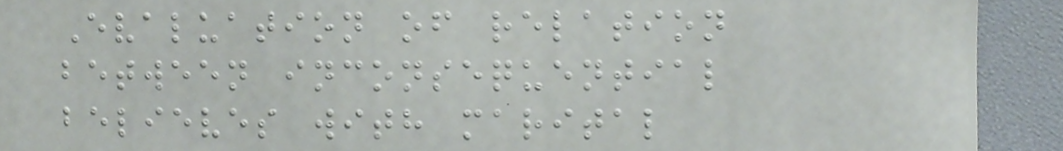Evaluation of relation
between inconsequential
believes with marital
